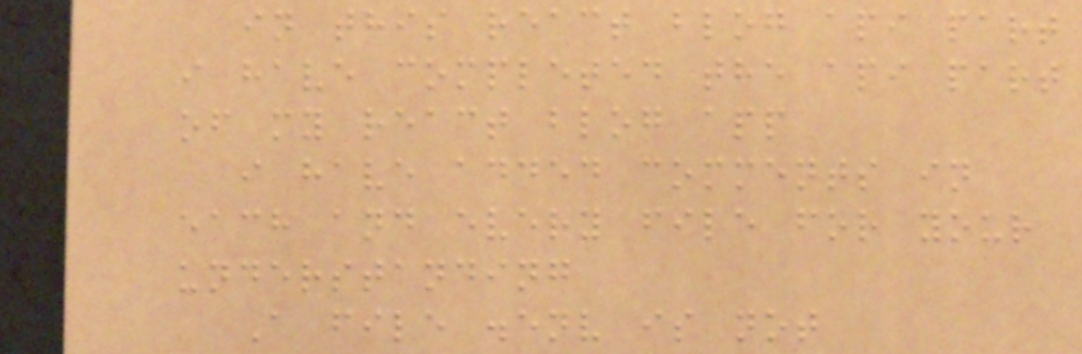in this react blog api part
i have completed the api part
of my react blog app
i have added comments in
each and every file for your
understanding
A file .env is not
